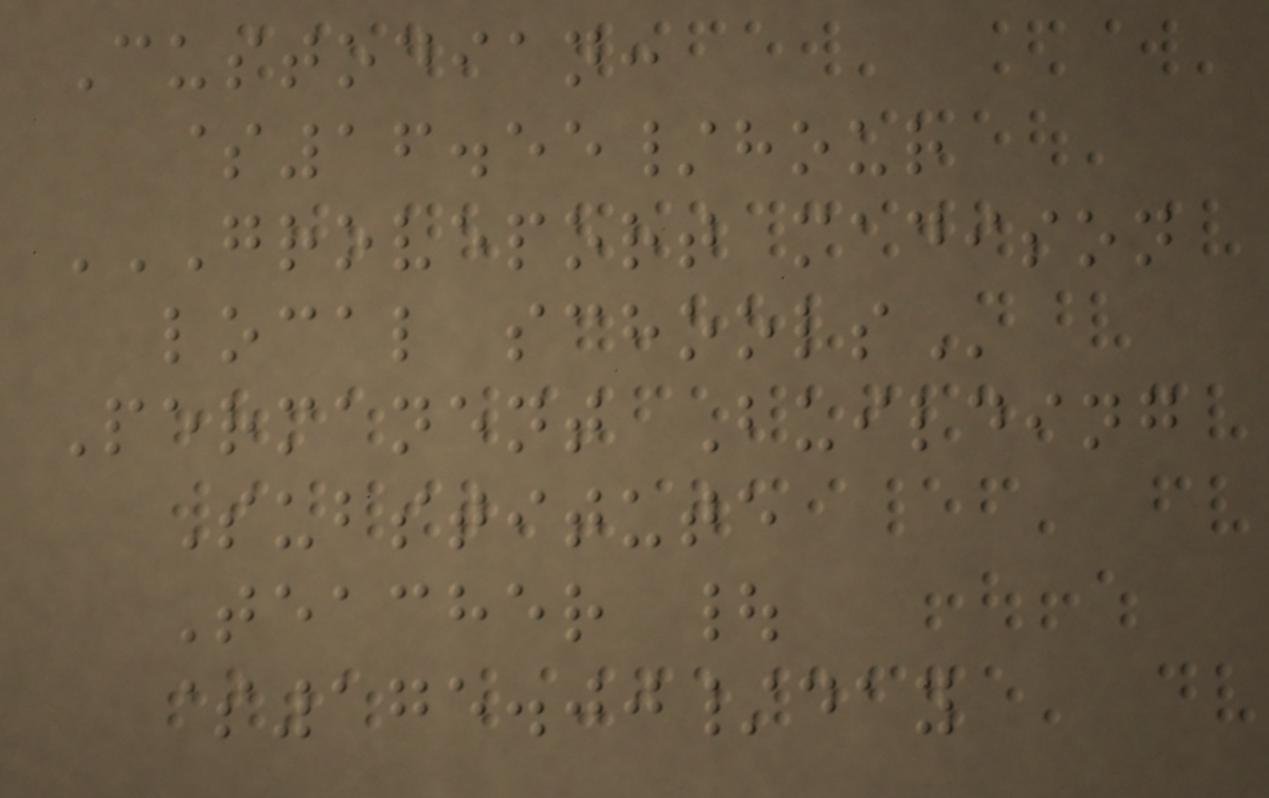Custodian:
$16.55/hour
GROVEPORT MADISON
LOCAL SCHOOLS
Permanent Building
Substitute
Teacher |
$175.00/day
